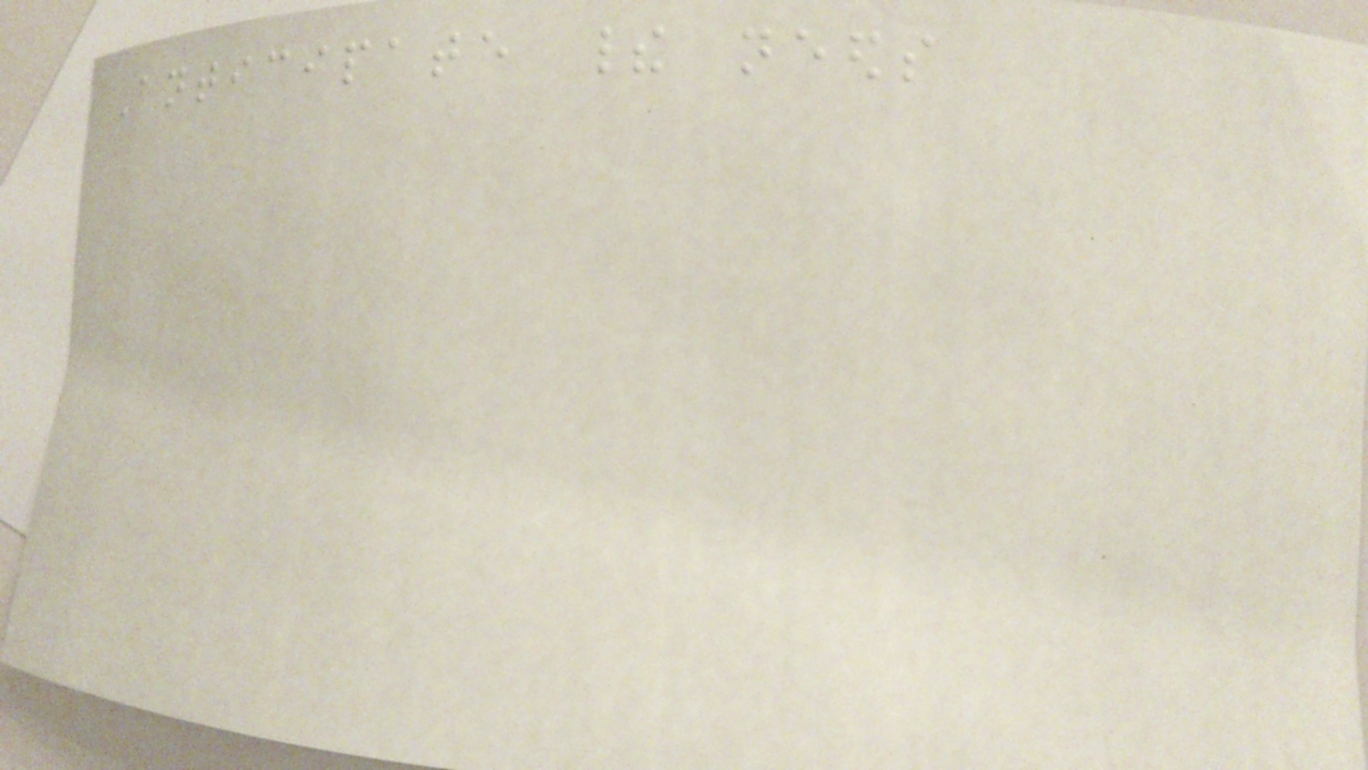Anticipate their needs
